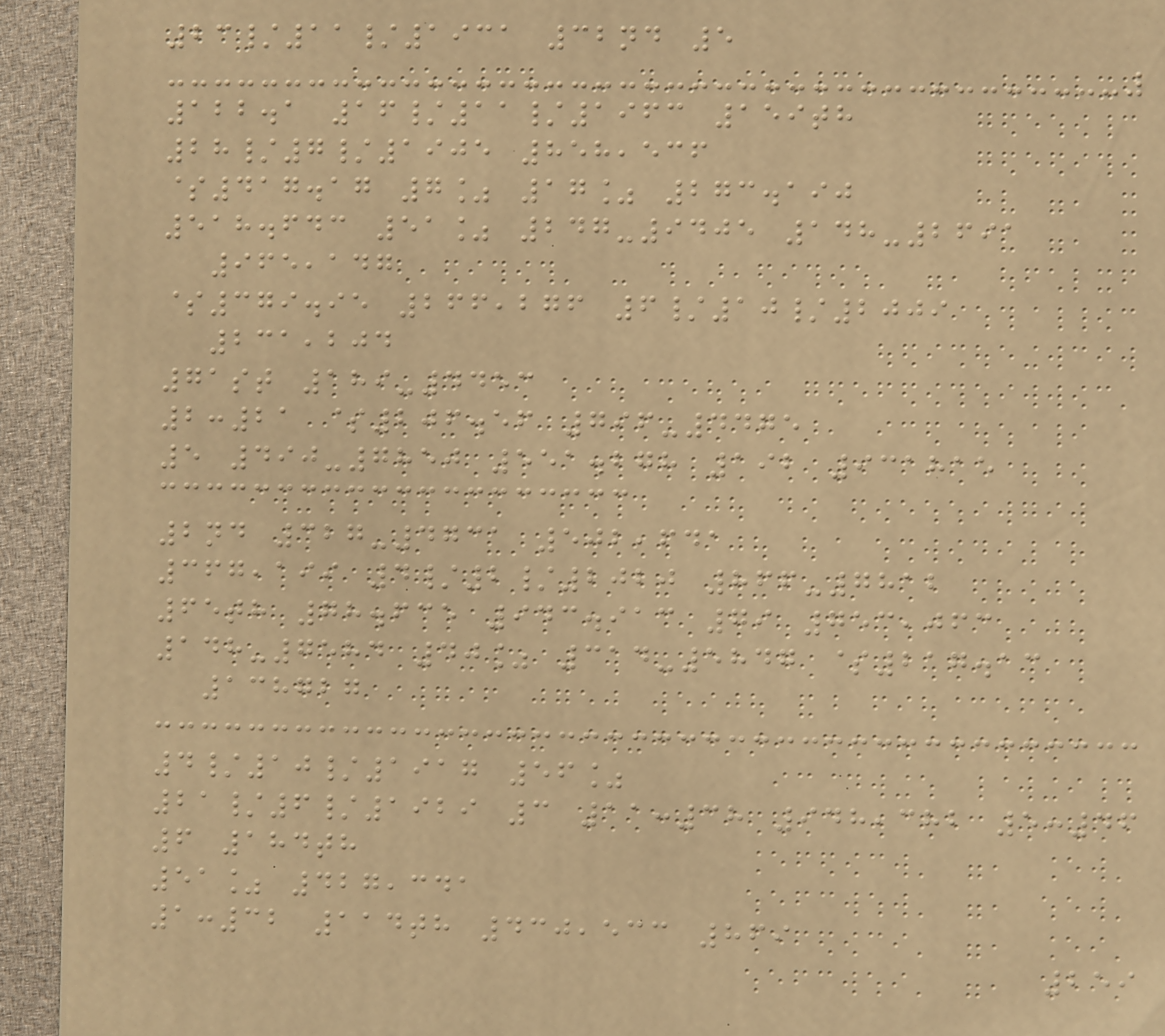23/11/1931 32nd 5
122.1 16/11/1963 159th
28/7/1905 858,536
$417.17 7% 17% 273.190
518.643 51% 247-9405 148-2691
965,147
$379.95 266,276 6/10/2009
231,204
71st 189-4453
2:21 $206.56 796-4475
5 490-7850 551.278 192 931815
2nd 327-4731 502,641
367,199 4/2/2020 866-7812
65th 78.635 943.913 79 753,063
148-7584 40% 314-5847 $217.13
138727
4/10/1917 56%
21/6/1929 3 11:38 948,382 5:46
6 184th
51% 427,341
1:32 114th 430,533 869
259
